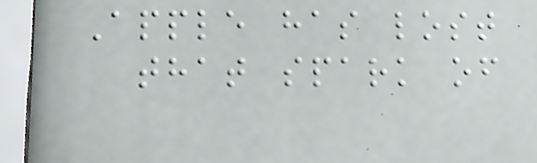Apple has lost
that spark of
